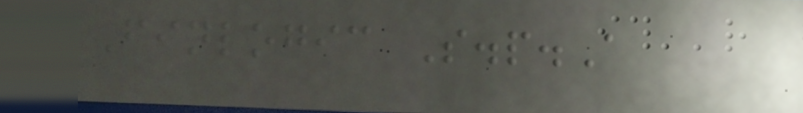Finlogic S.p.A
